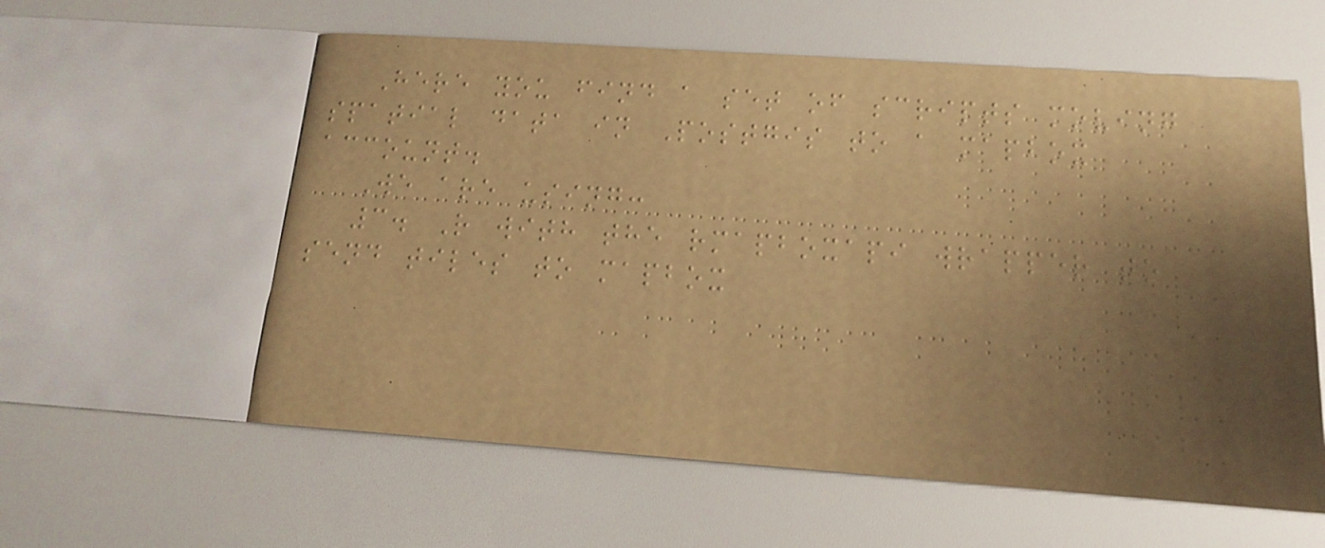Here you find a set of scripts moving
spatial data in Postgis to a mapbox
account.
We are using:
3. R with the rmapboxapi wrapper to
send tiles to mapbox
